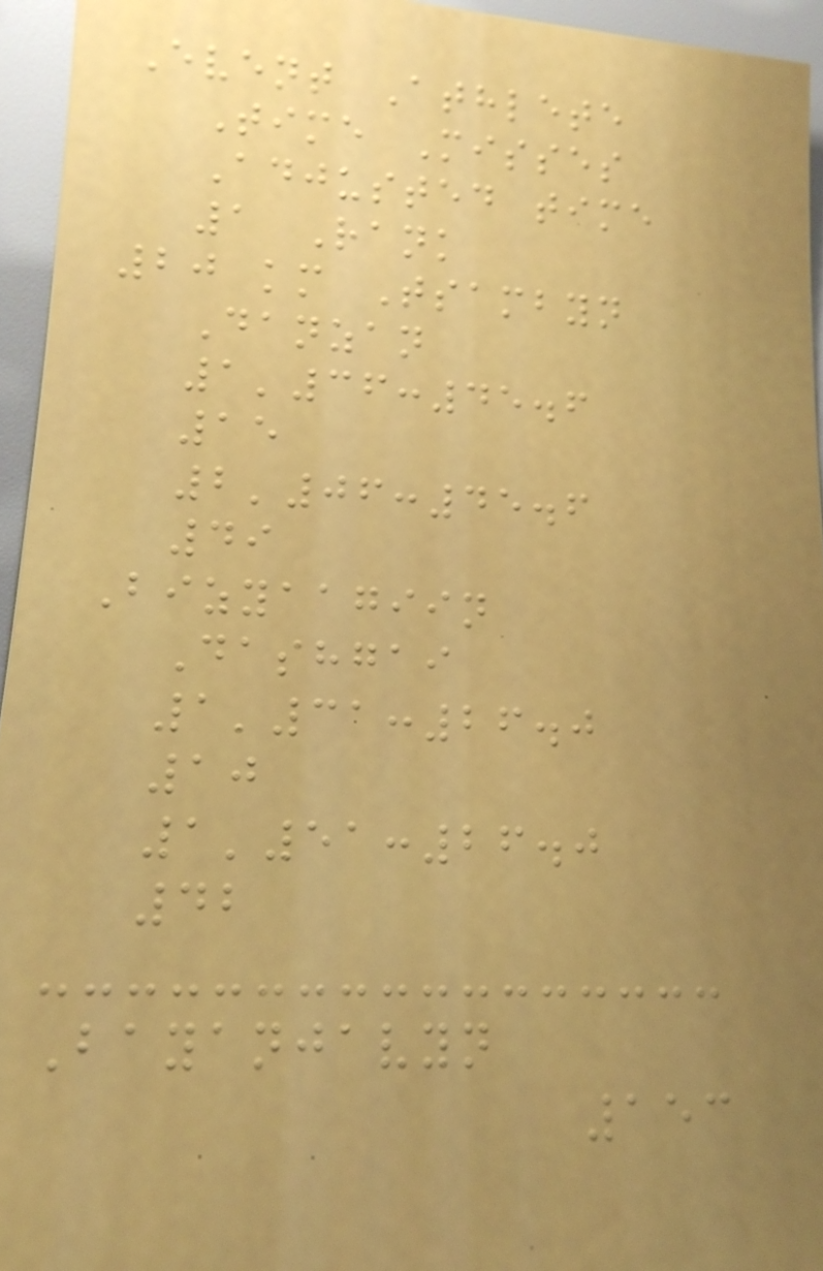Event Athlete
Time Misses
Adjusted time
1 Rank
20 km Tsambyn
Danzan
1'36:45.6
15
2'06:45.6
49
Bizyaagiin
Dashgai
1'31:26.0
10
1'51:26.0
42
Bayanjavyn
153
